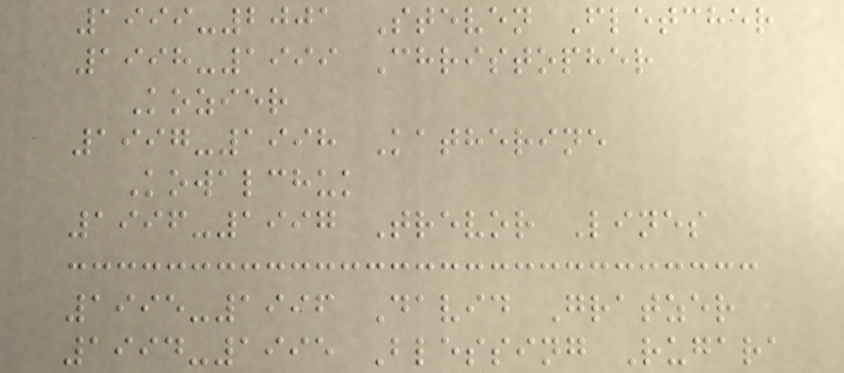1999-2001 Steven Fletcher
1998-1999 Christopher
Kozier
1997-1998 Katherine
Kowalchuk
1996-1997 Trevor Lines
1995-1996 David Gratzer
1994-1995 Blessing Rugara
